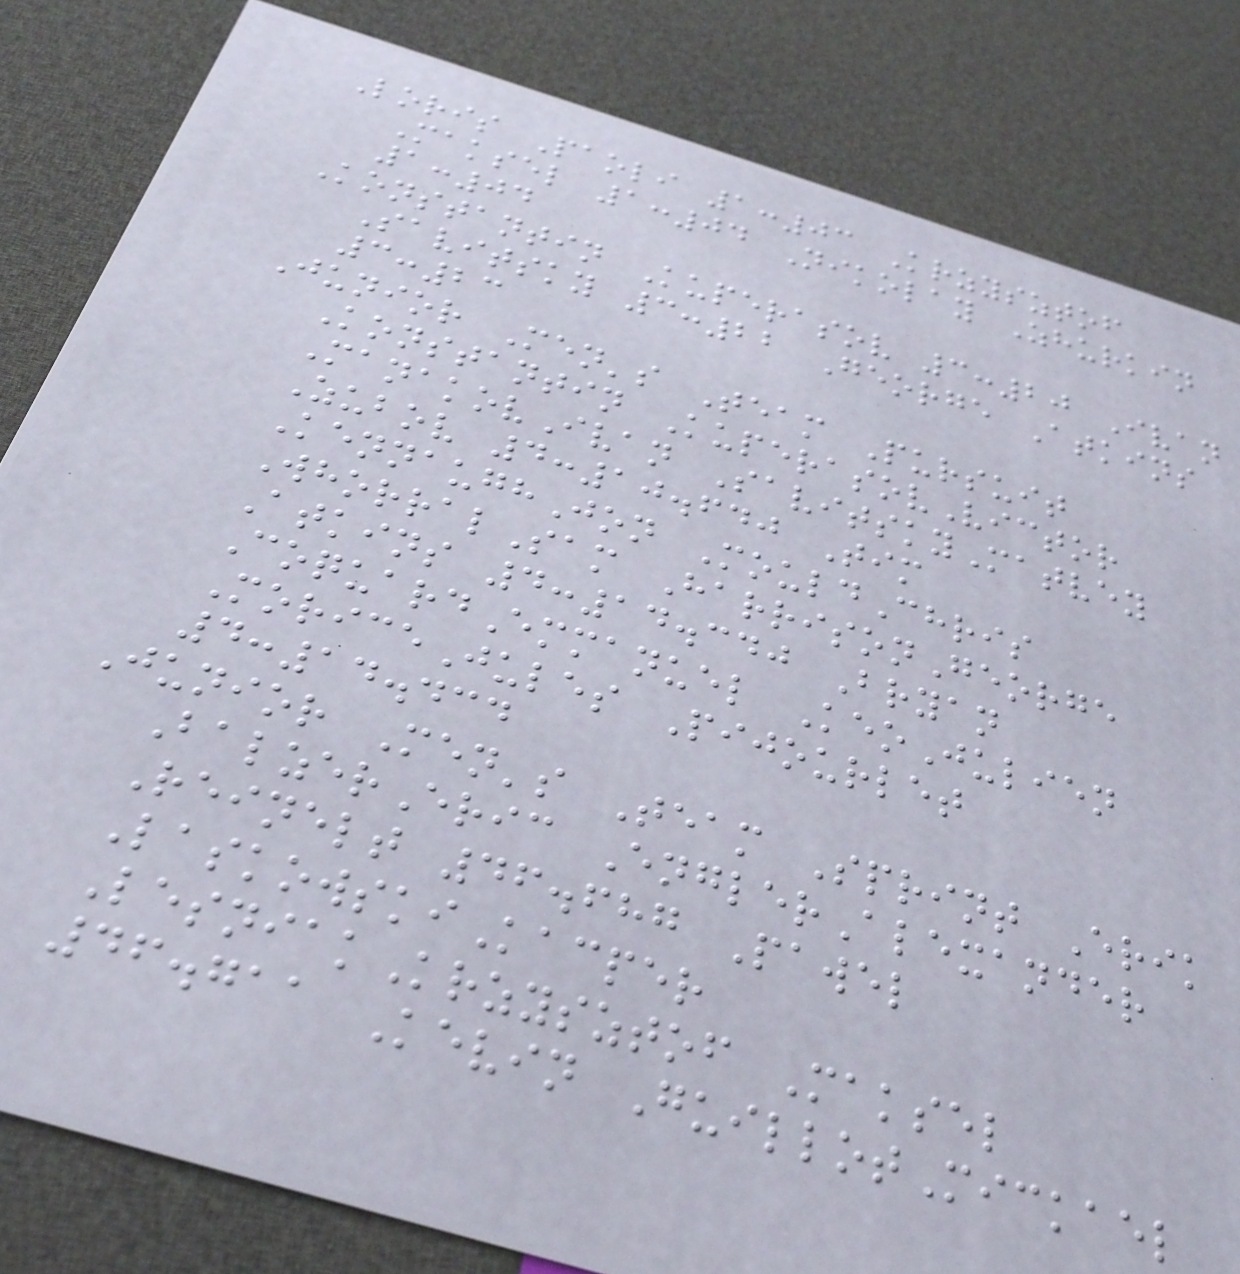Loris Paoli 1:03 Krzysztof
Maksel 1:04 Nikolay Zhurkin
1:04
Konstantin Kuperasov 3:20 Ivan
Savitsky 3:22 George Atkins
3:23
Junior Men's Team Pursuit
Konstantin KuperasovVictor
ManakovIvan SavitskyMatvey
Zubov 4:10.640 Tim
KennaughJon MouldChris
WhorralSam HarrisonGeorge
Atkins 4:14.340 Bryan
CoquardEmmanuel KeoJulien
MoriceJules Pijourlet
4:14.434
Junior Men's Team Sprint Erik
BalzerEric EnglerAlexander
Reinelt 46.687 Pawel
LaskowskiKacper
LesniakKrzysztof Maksel
46.711 Kevin GuillotMickael
